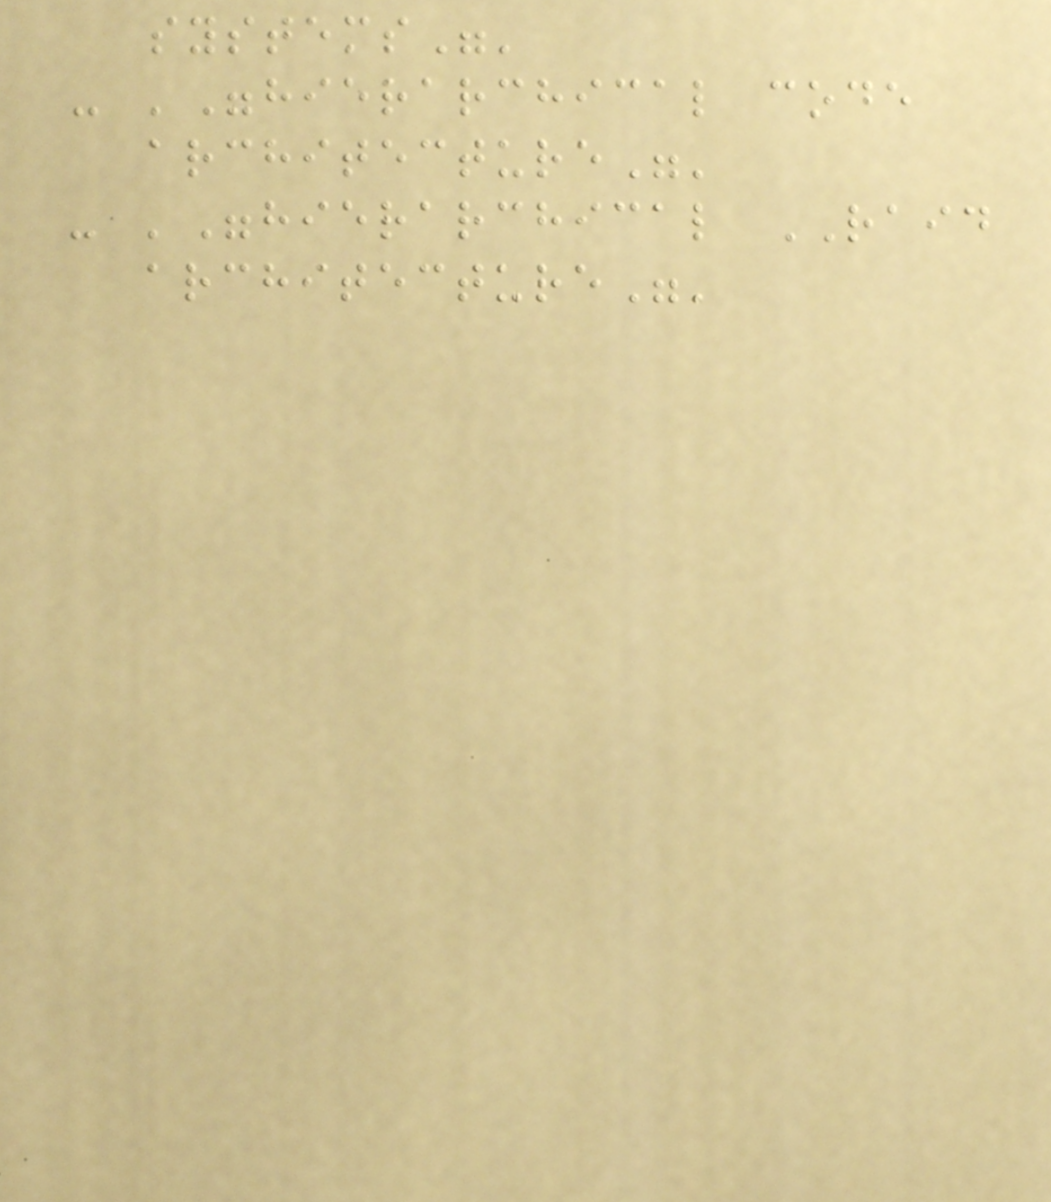systems"'
- '"hierarchical code
architecture"'
- '"hierarchical RAID
architecture"'
